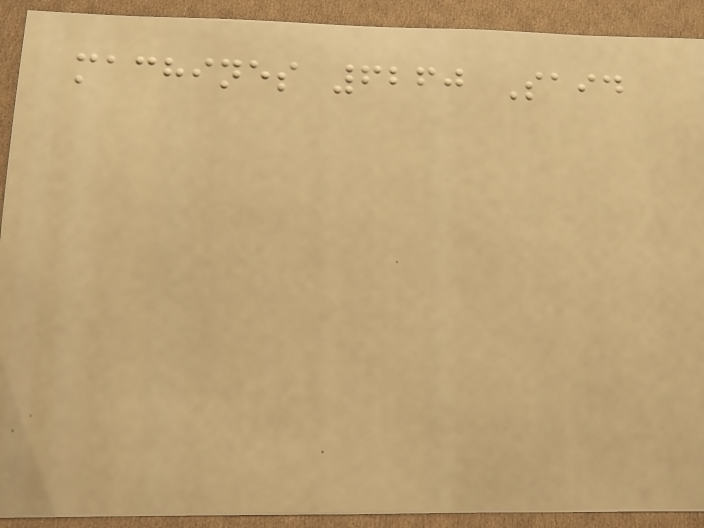machines 6260 Said
